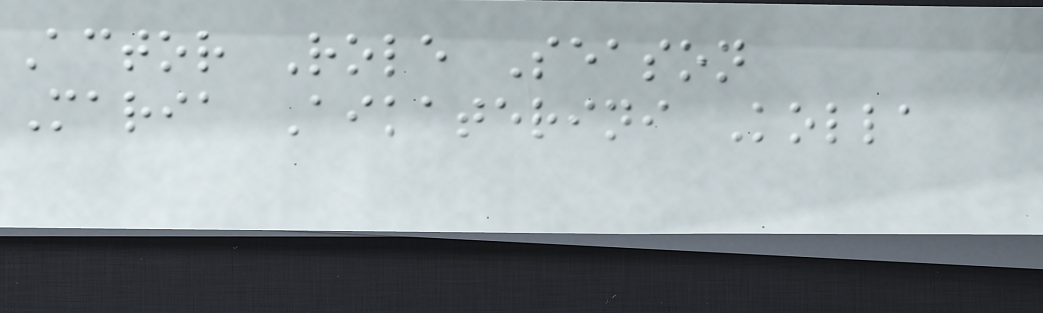Actor Role Season
Maria Aikaterini Kolla
